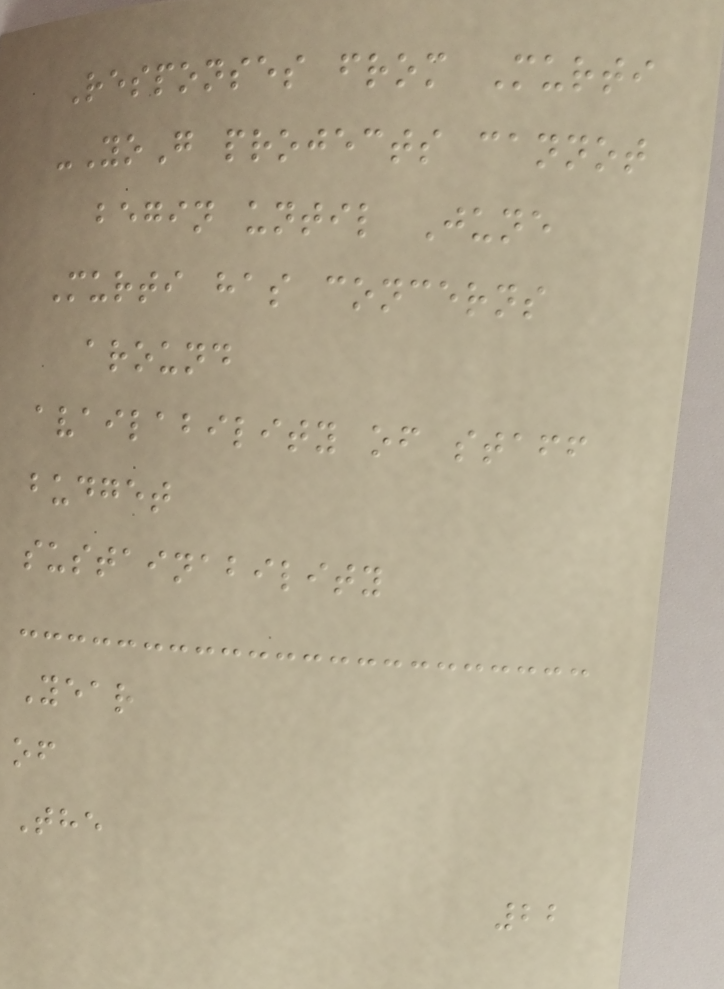Responses from Murti
-YoG projects cannot
begin until June
Murti has concerns
around
availability of staff
budget
sustainability
Year
of
The
22
